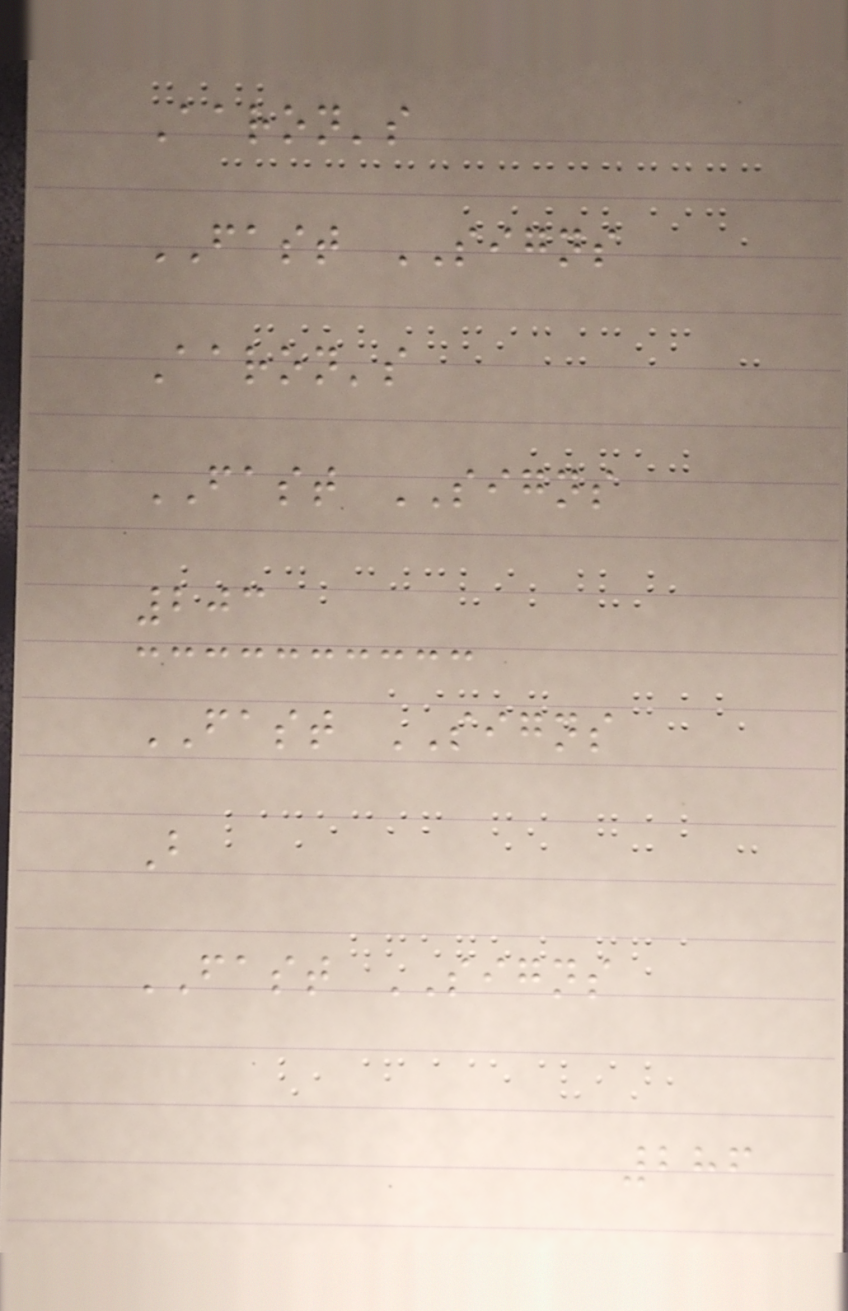Aaron's
FAST SIGNS
Aaron's
FAST SIGNS
203
FAST SIGNS
B
FAST SIGNS
286
